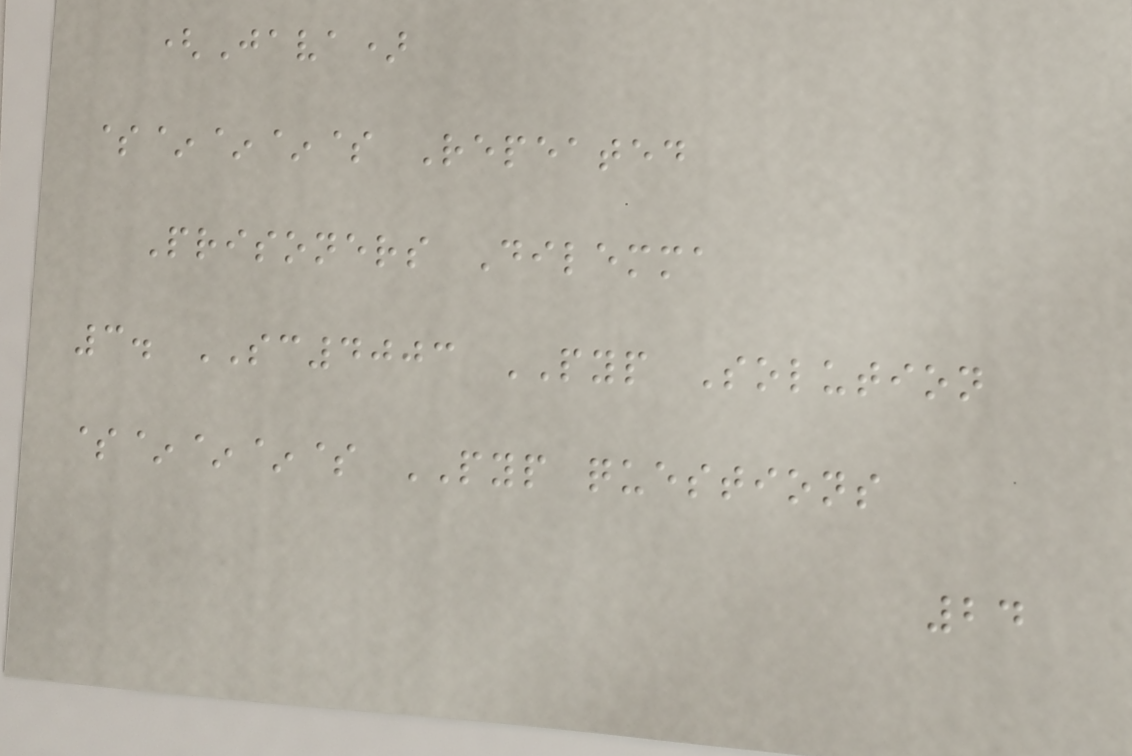(Java)
$~~~$ Repeated
Prisoners Dilemma
3. SC4003 PYP Solution
$~~~$ PYP questions
24
